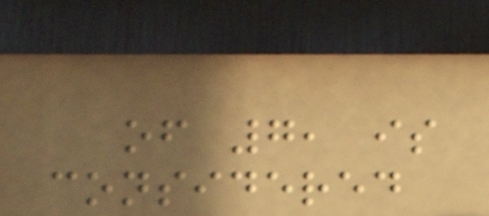of 7, is
considered
